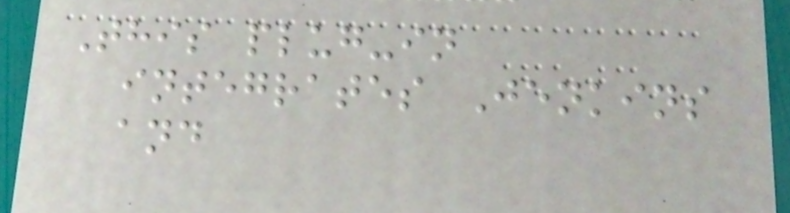This plug-in
integrates Jenkins
and
